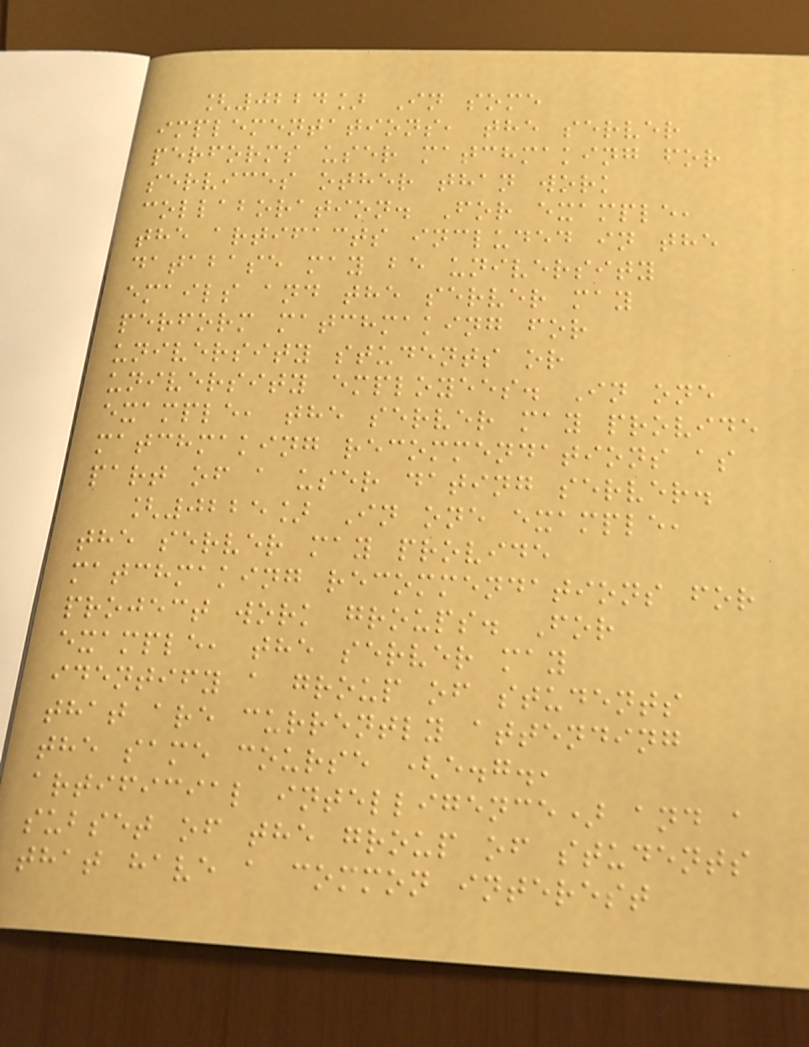[0224] In some
implementations, the server
performs user matchmaking for
services other than work
collaboration. For example,
the artifacts included in the
database may be university
emails and the server may
perform matchmaking for
university students or
university employees. In one
example, the server may provide
matchmaking recommendations as
part of a user dating server.
[0225] In one example,
the server may provide
matchmaking recommendations for
project work groups. For
example, the server may
identify a group of students
that are currently attending
the same course (e.g.,
artificial intelligence) and a
subset of the group of students
that have a common interest
